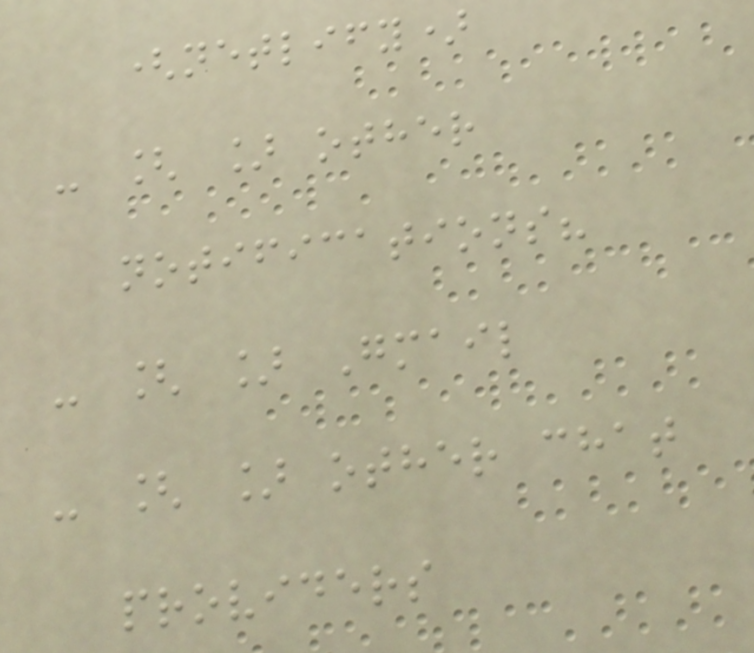(netlify)
- [ ] other
notifications?
- [ ] Gmail
- [ ] other chat
providers
